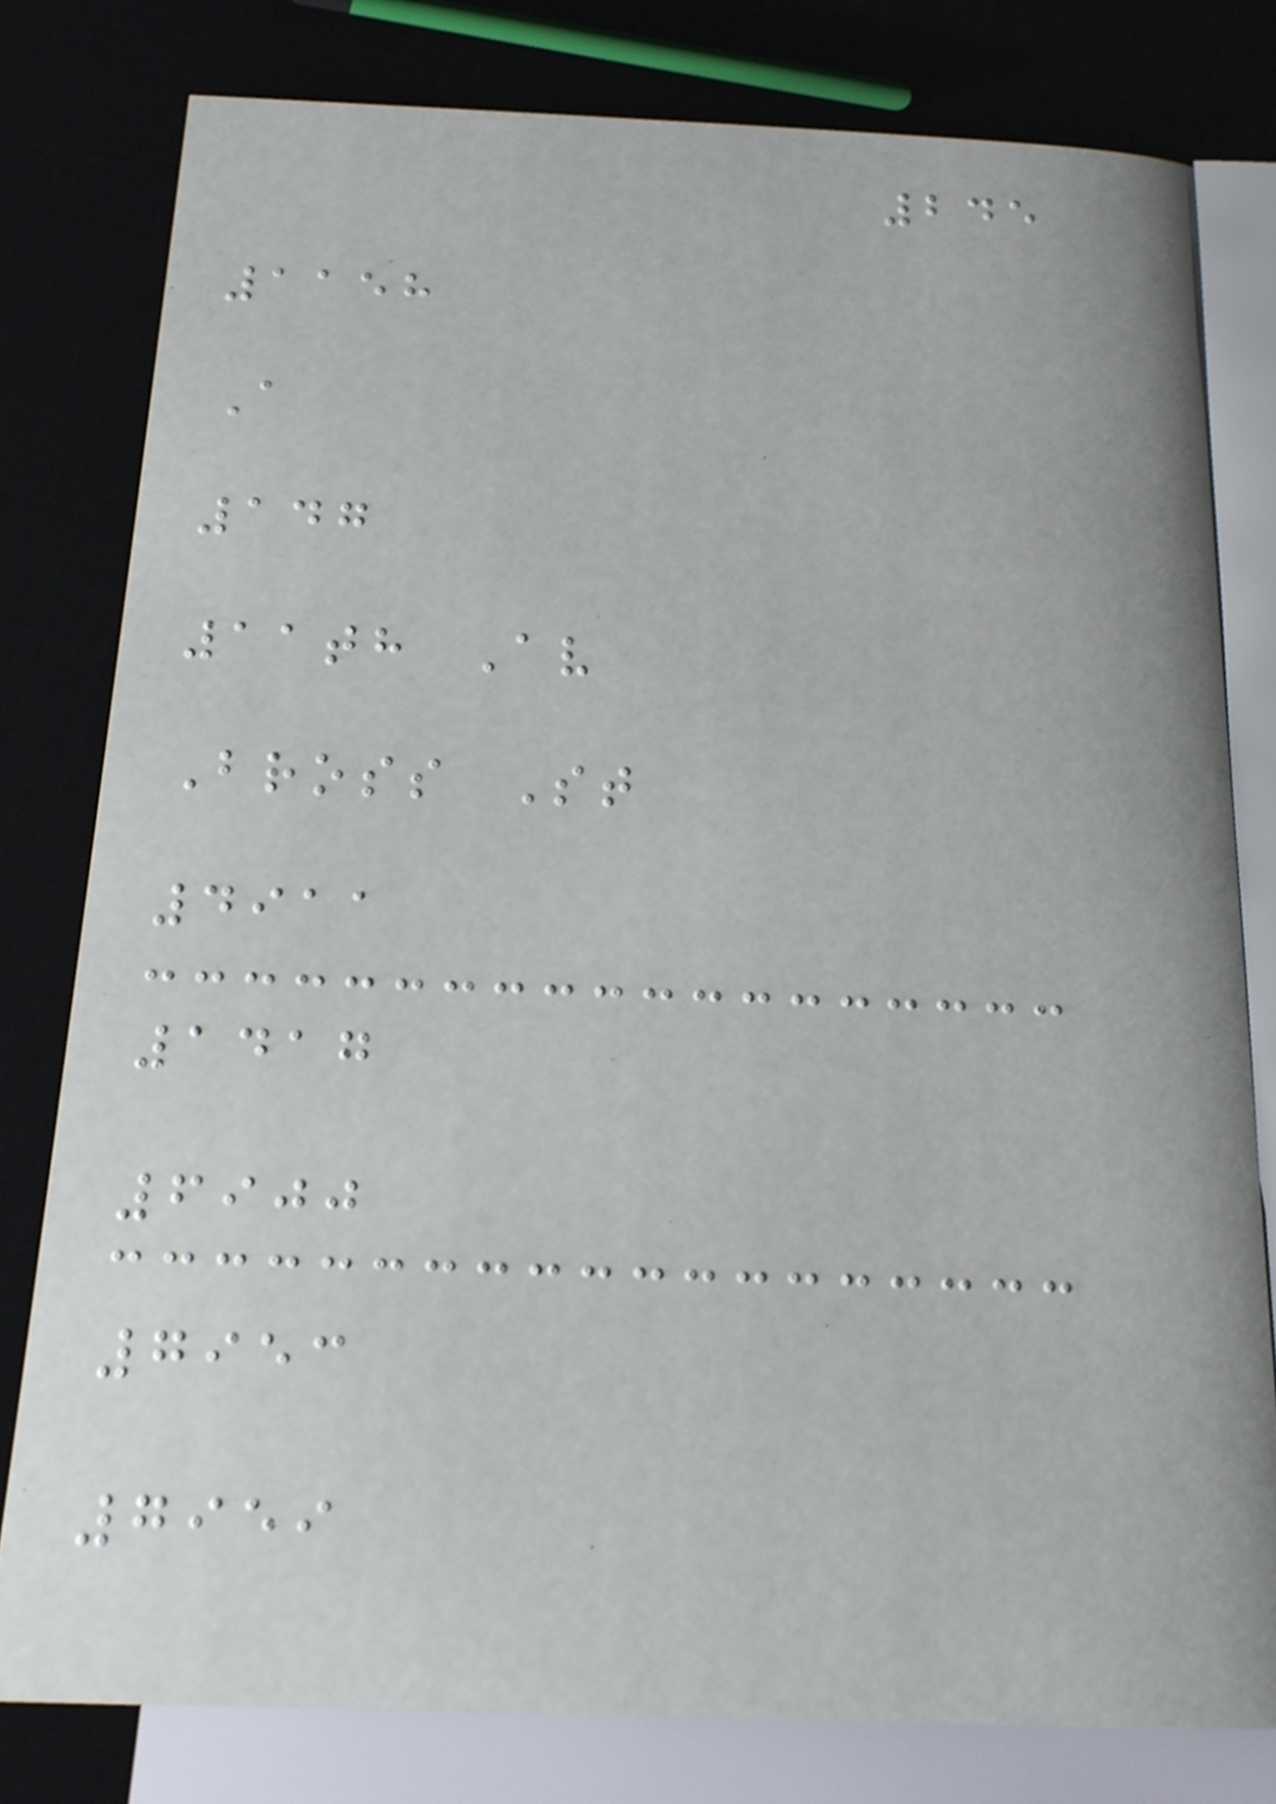245
1158
A
147
11th Av
Bross St
4911
1417
6900
7953
7959
